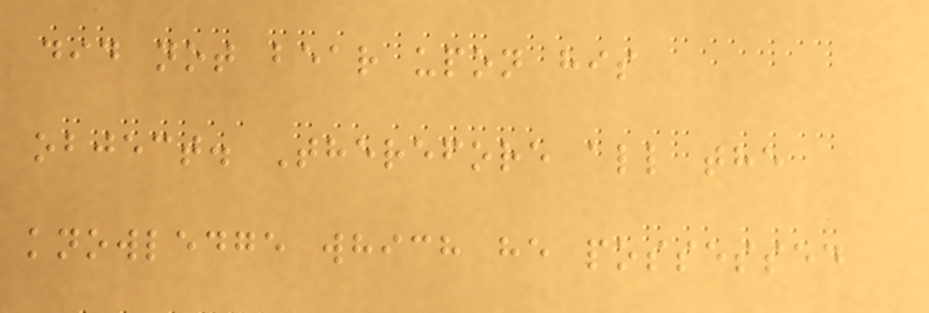did not bear upon his
object. Therefore all the
knowledge which he possessed
